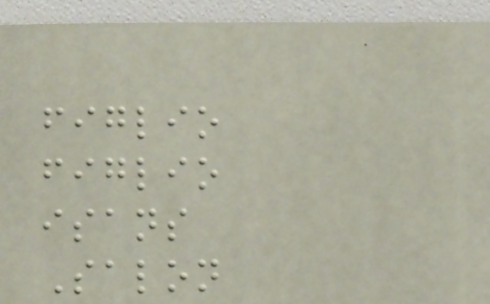figlio
figlio
isans
Salon
